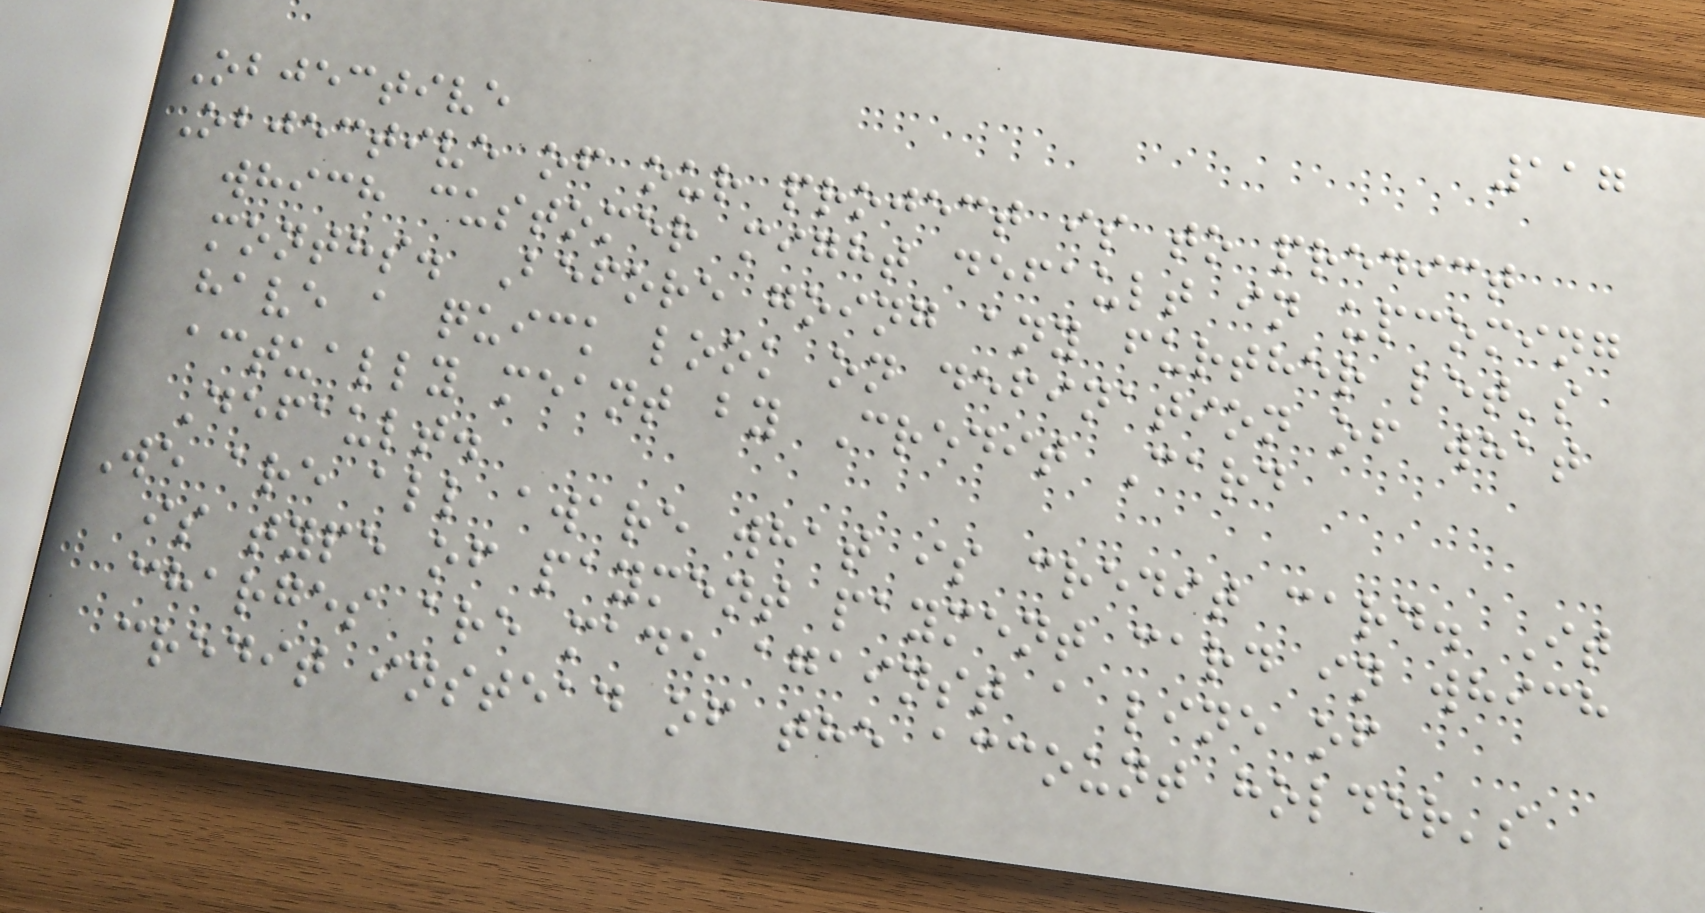117
Objective
Objective of our project is to predict
which customer might default in upcoming
months. Before going any further let's
have a quick look on defination of what
actually meant by Credit Card
Default.
We are all aware what is credit card. It
is type of payment payment card in which
charges are made against a line of
credit instead of the account holder's
